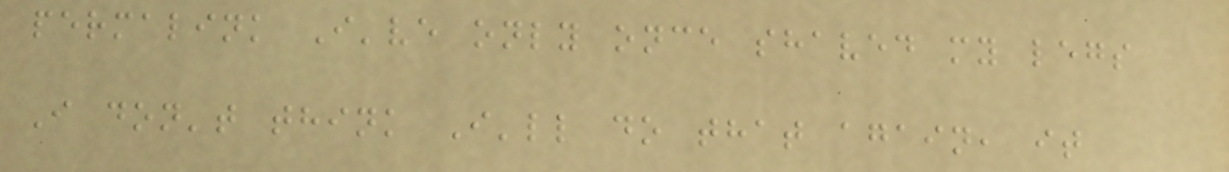permalink I've only once shaved my legs
I don't think I'll do that again, it
